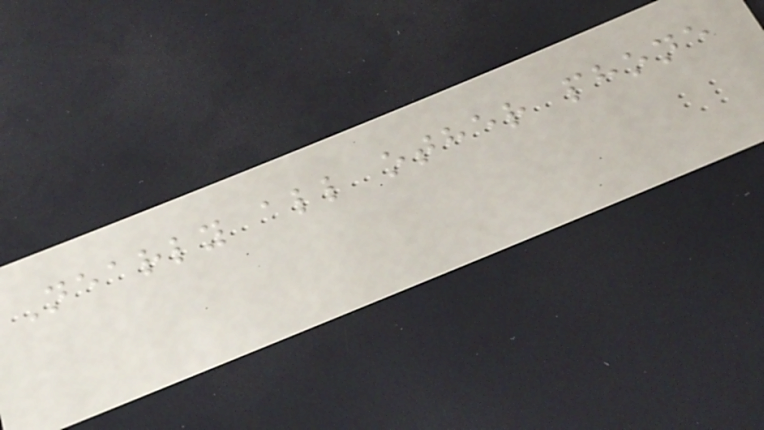Nearly all other phone
